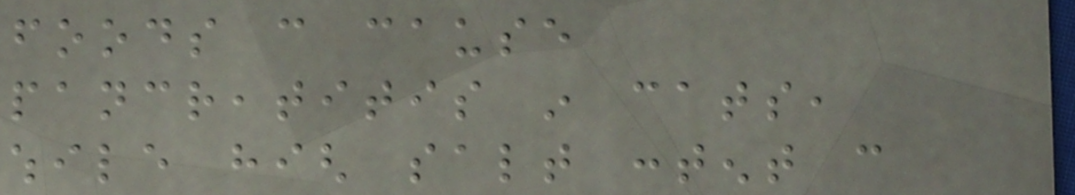foods can cause
pancreatitis in cats,
while high salt content can
